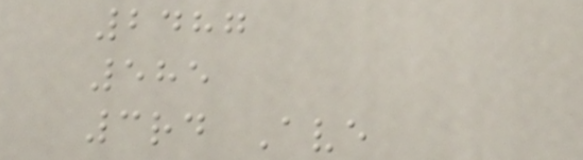2487
585
3rd Ave
